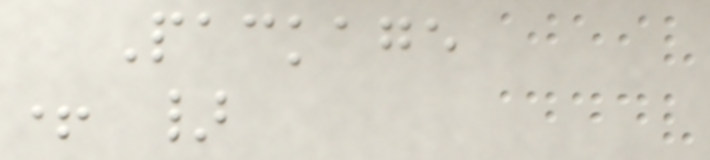Package
+ }
